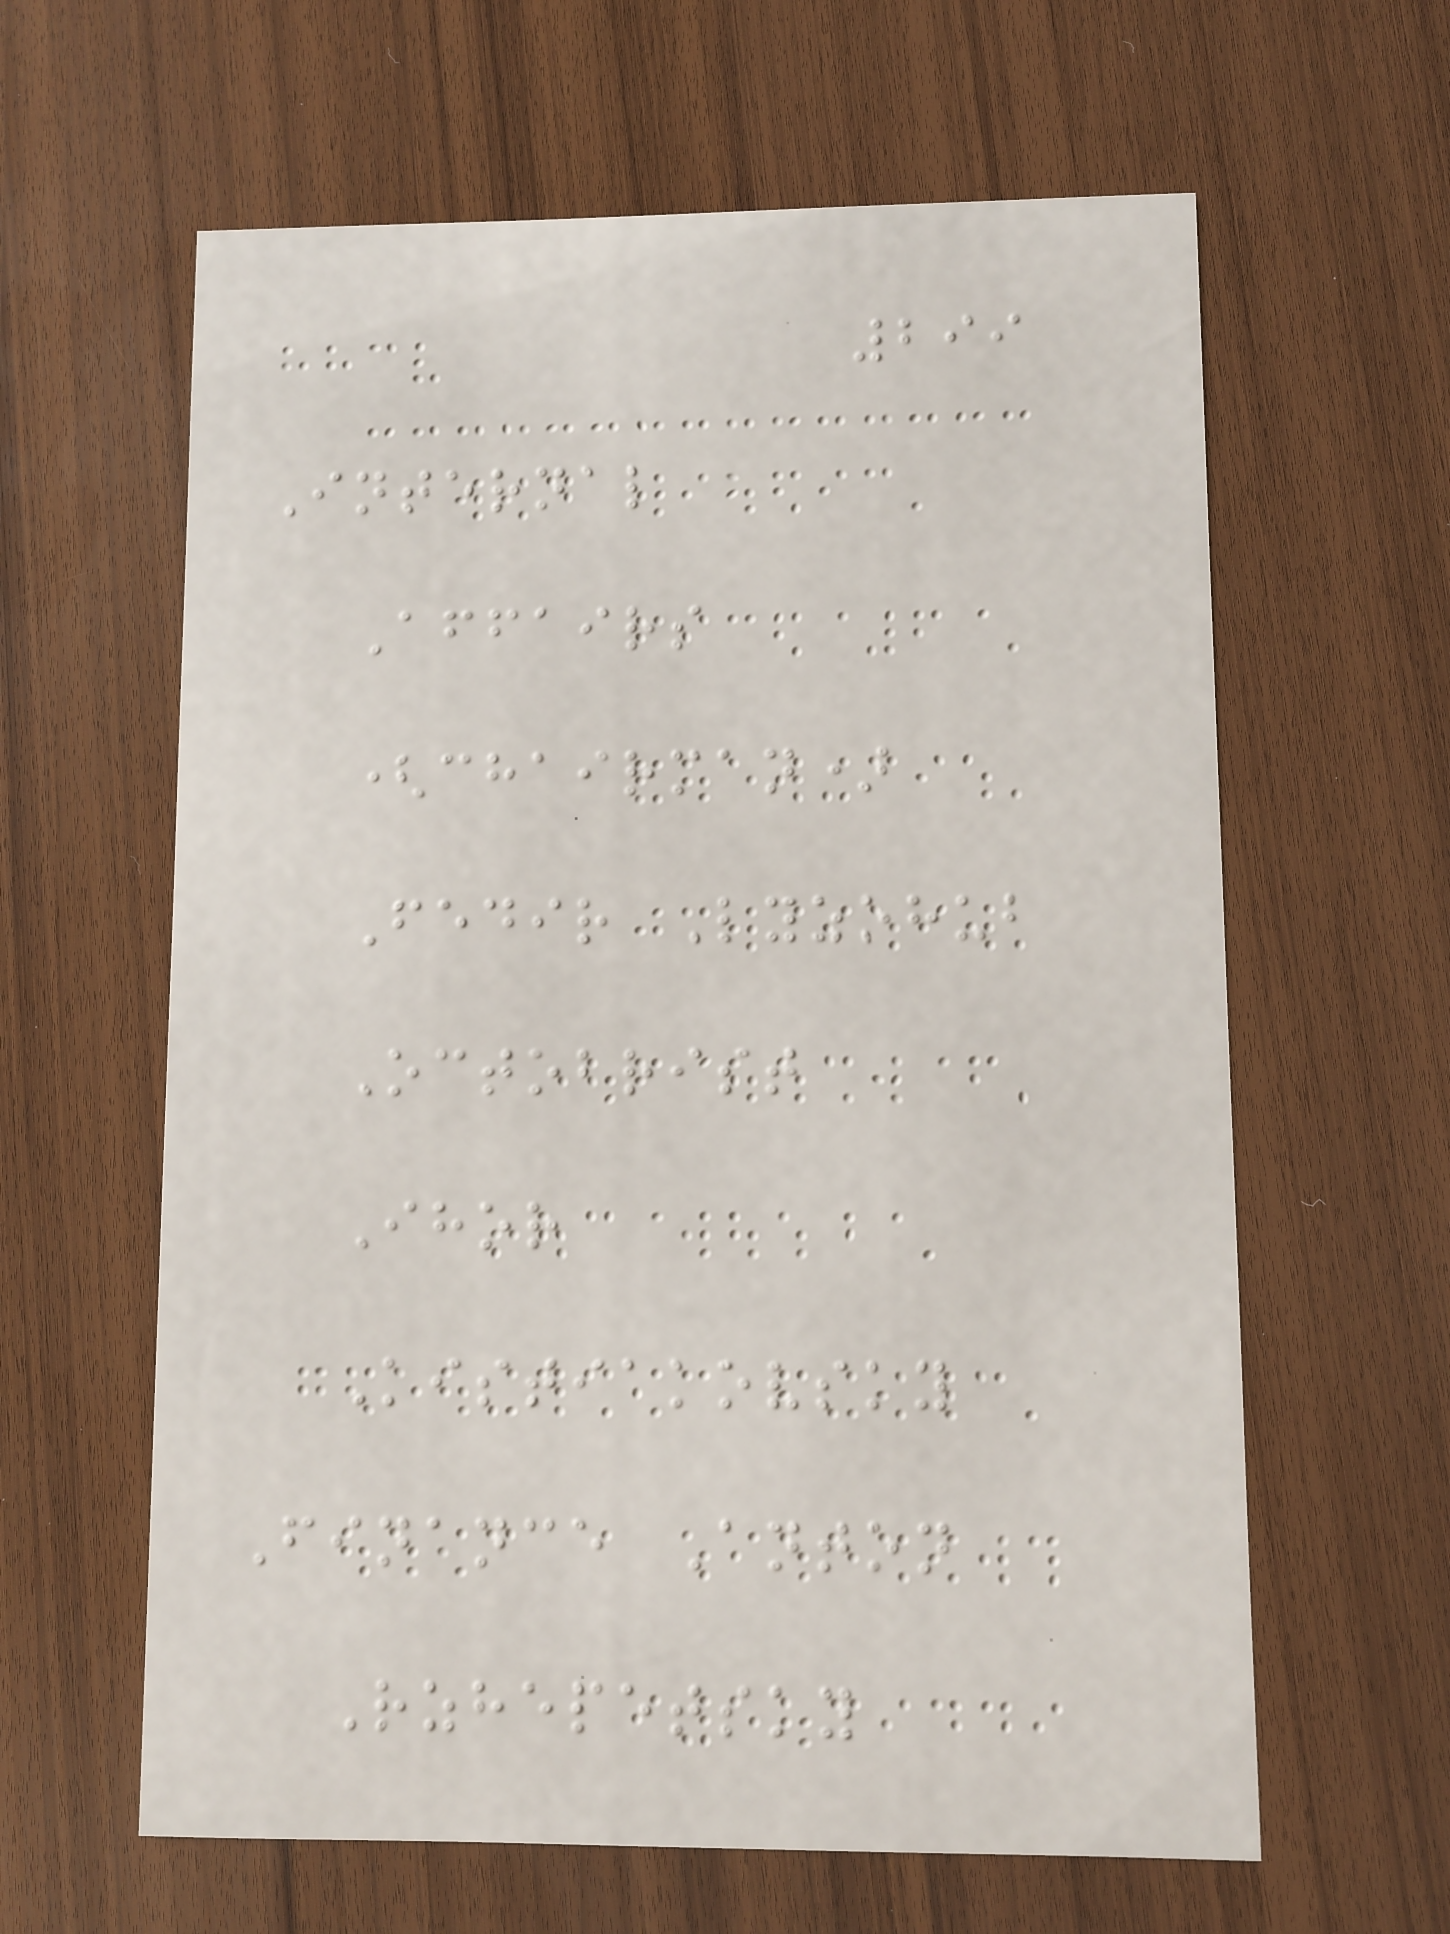299
Internal
Affairs
(chairman)
Fedir Lyzohub
Octobrist
Ihor
Kistiakovsky
Finance Anton
Rzhepetsky
